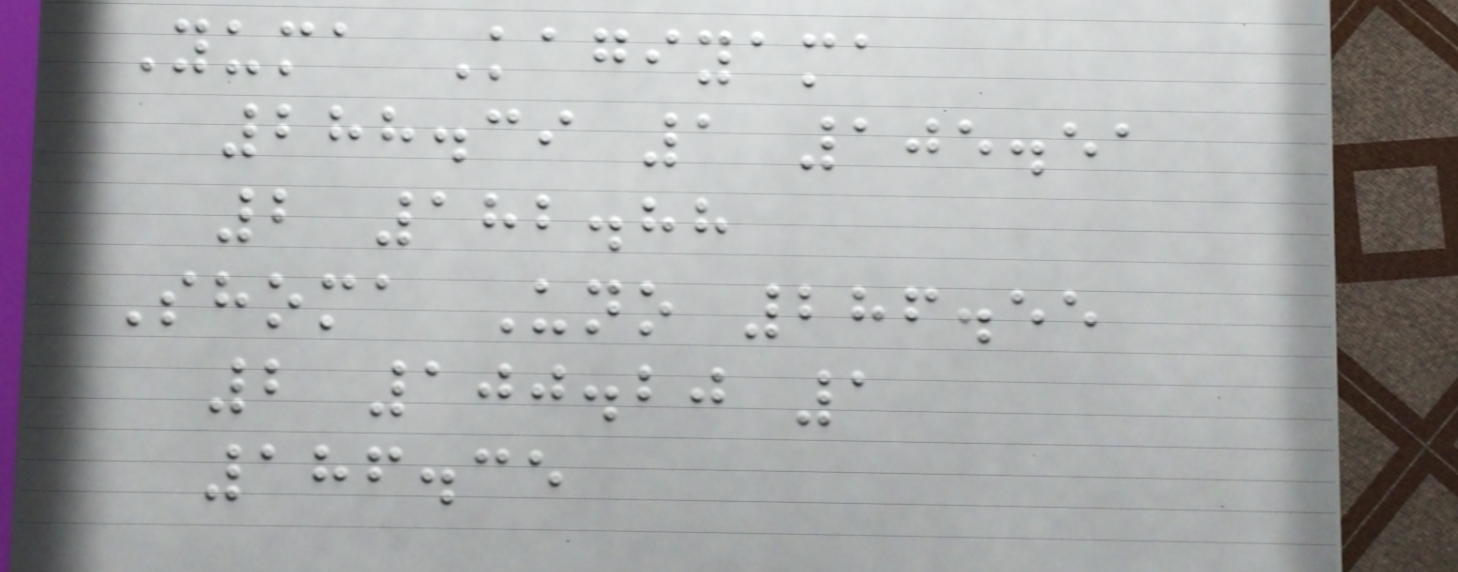Yuma Kagiyama
288.39 1 105.51
2 182.88
Shoma Uno 286.55
2 100.20 1
186.35
